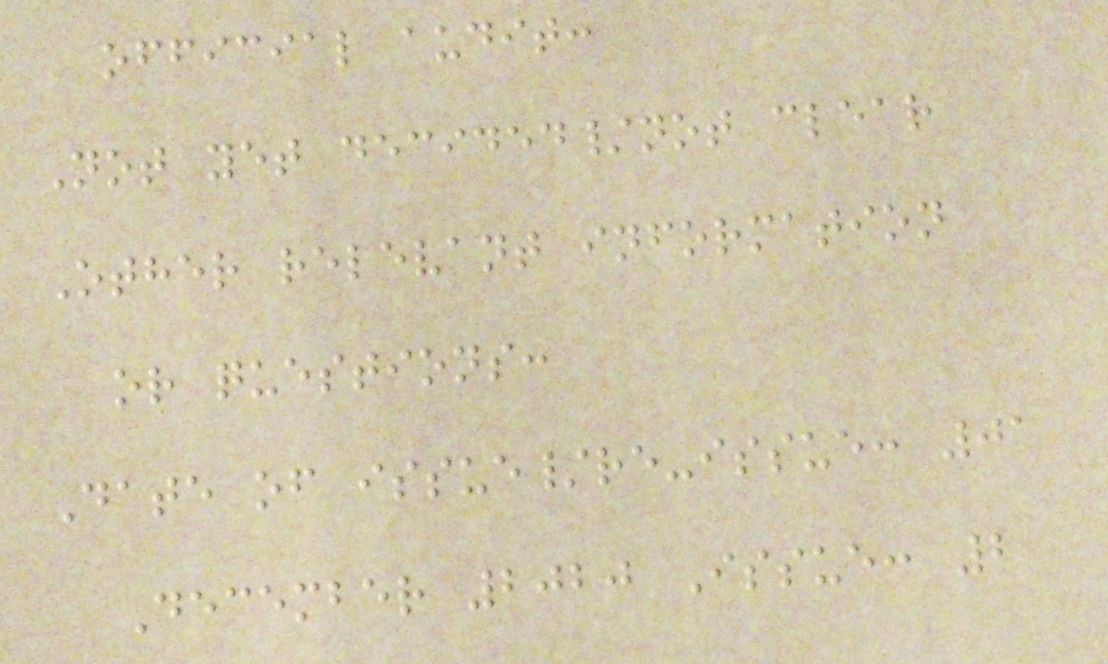official audit:
Not yet decided/not clear
Other relevant information
or questions:
Date of issue/re-issue: 01
December 2020 Issue: 2
